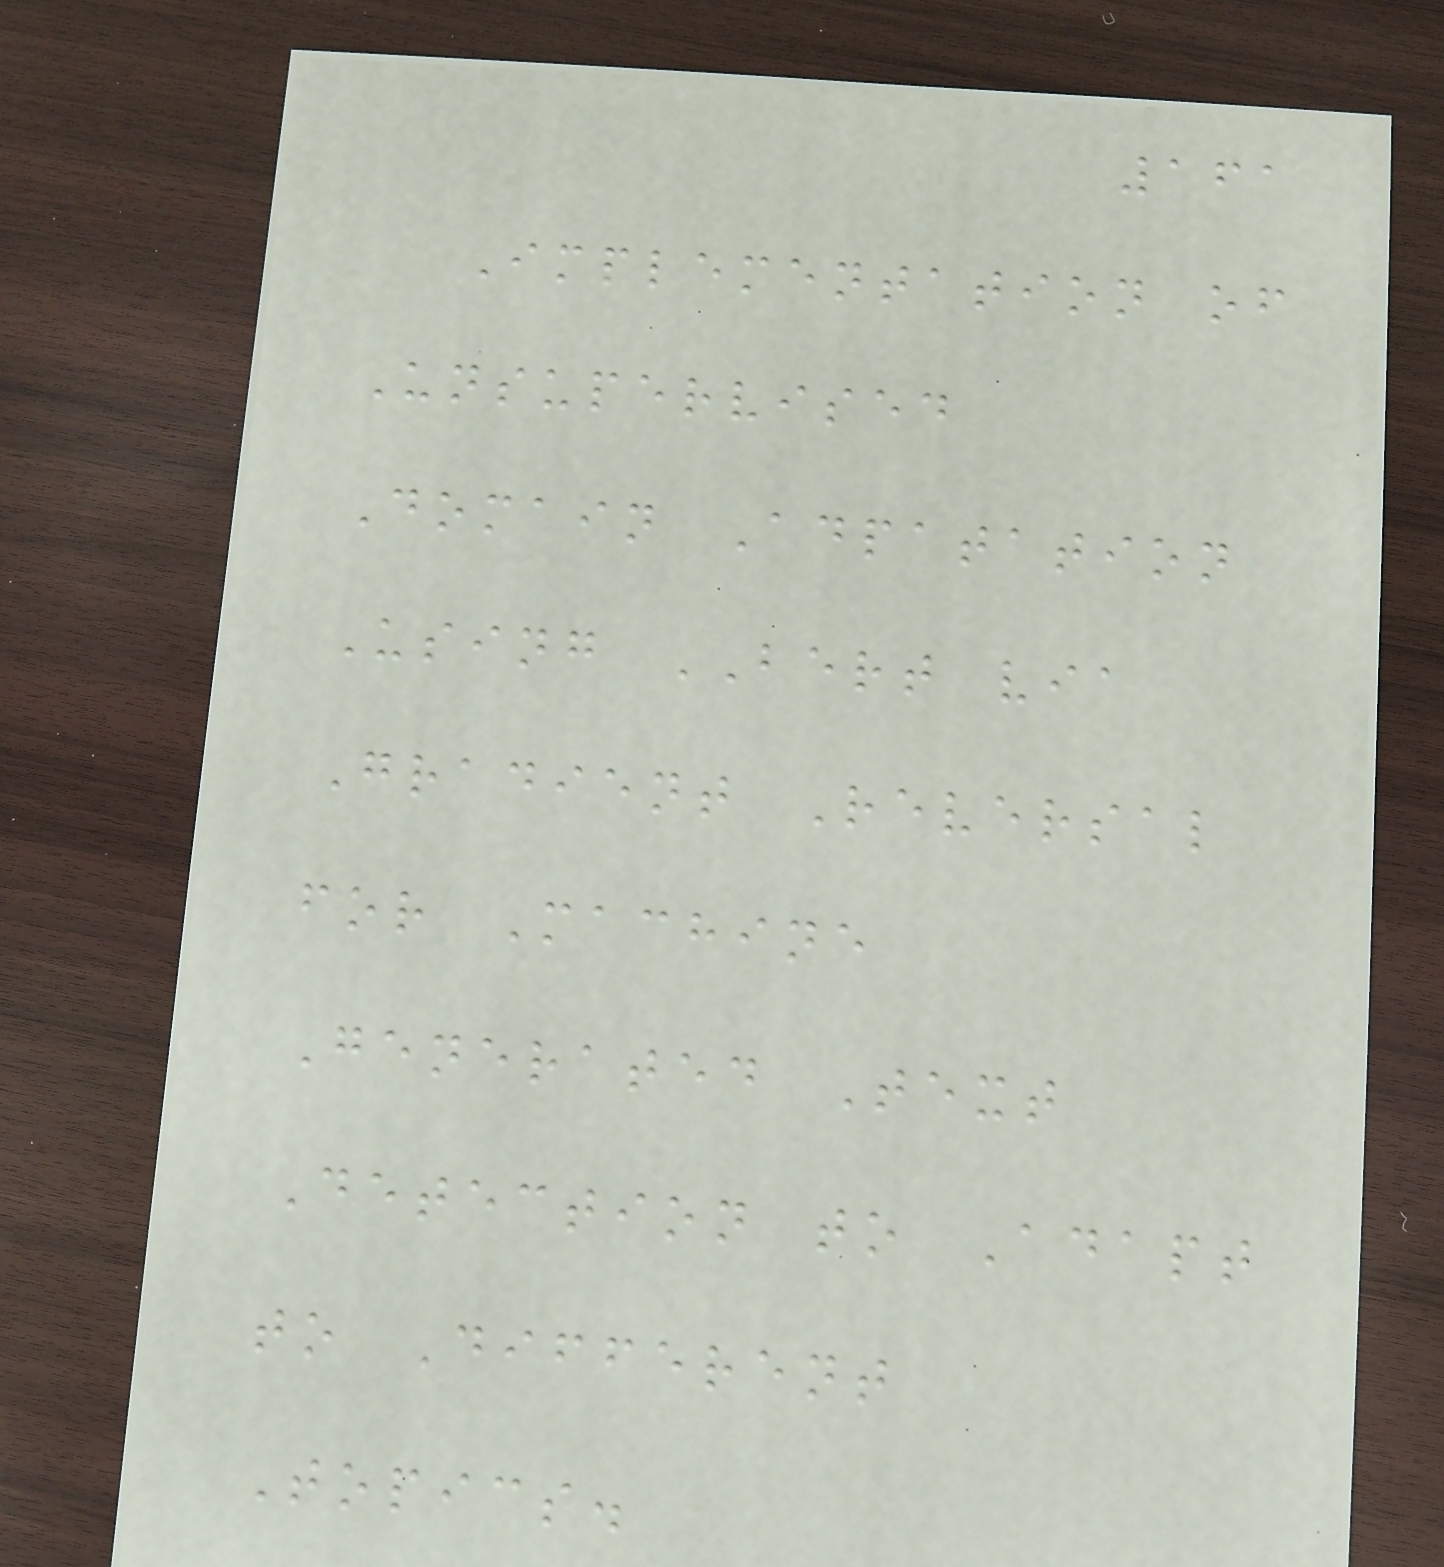161
Implementation of
Unsupervised
Domain Adpatation
Using BERT via
Gradient Reversal
for Machine
Generated Text
Detection to Adapt
to Different
Topics.
